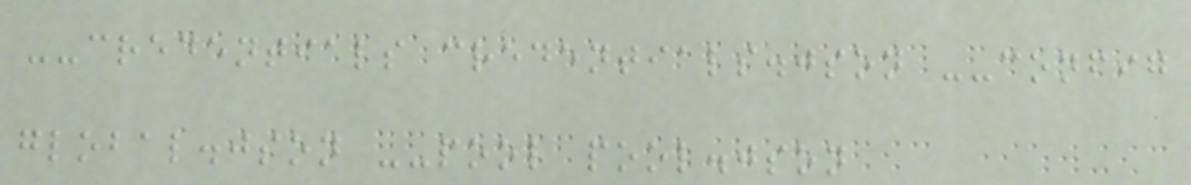--credentials credentials.json --config
global.json --pool pool.json
